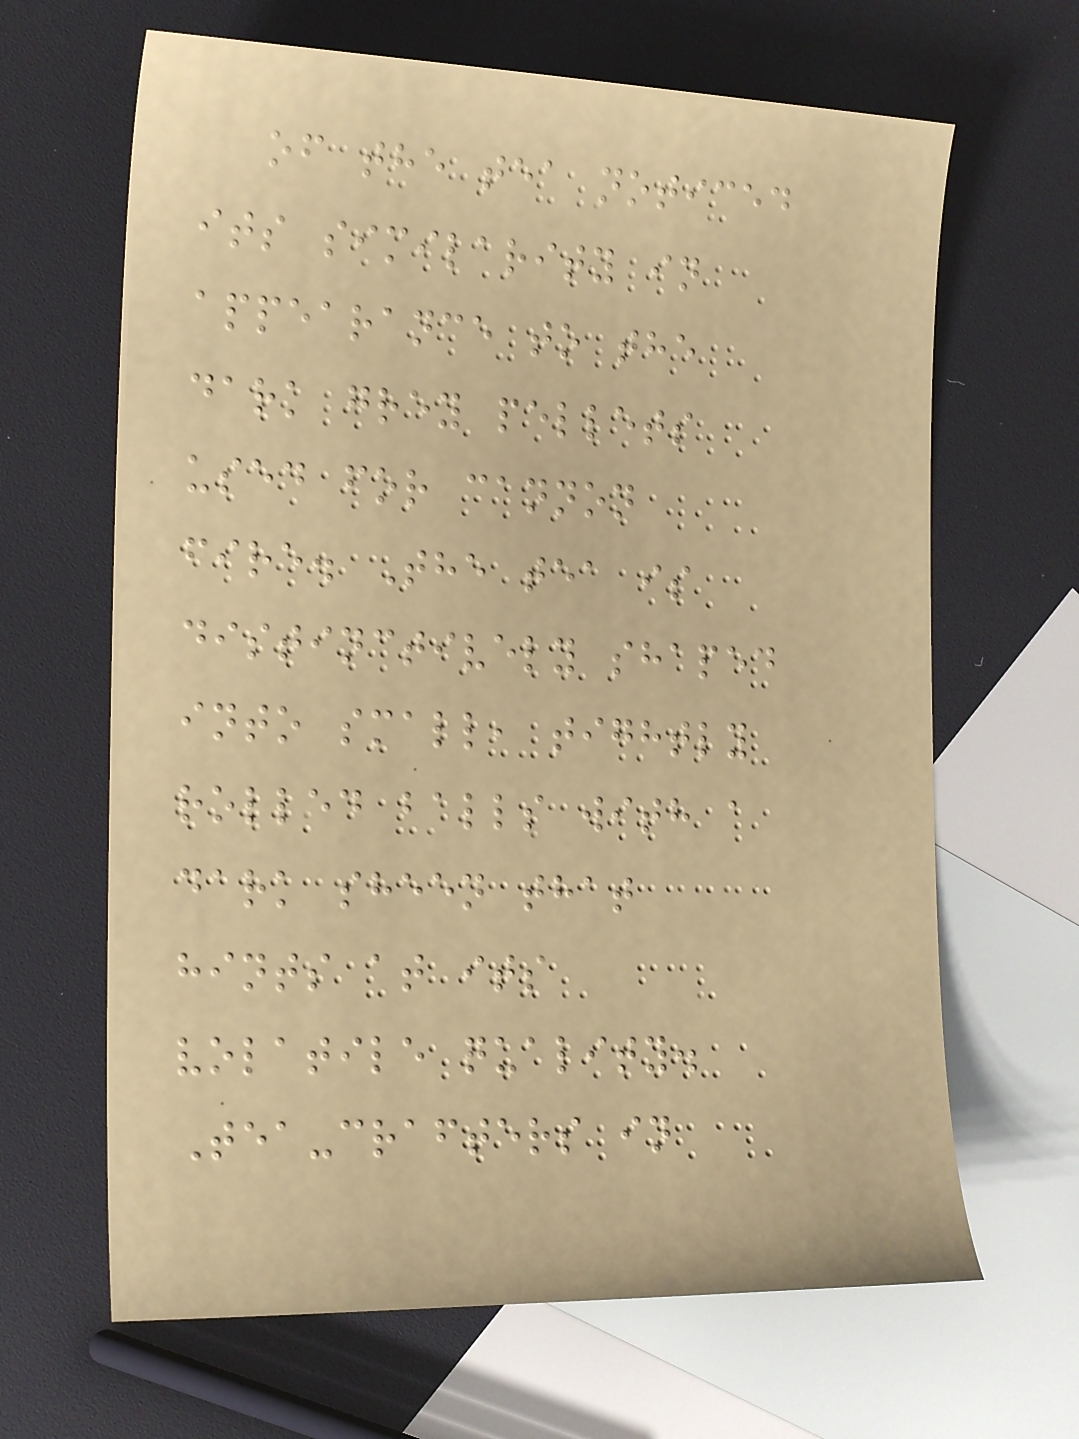of the tea noticed
its similarity in
appearance to the
dark grey pellets
used for cannon
fire. The tea is
distinctively shaped
into small, tightly
rolled balls with a
dark sheen that
hints at its
volatile quality.
Tea-crafters in
